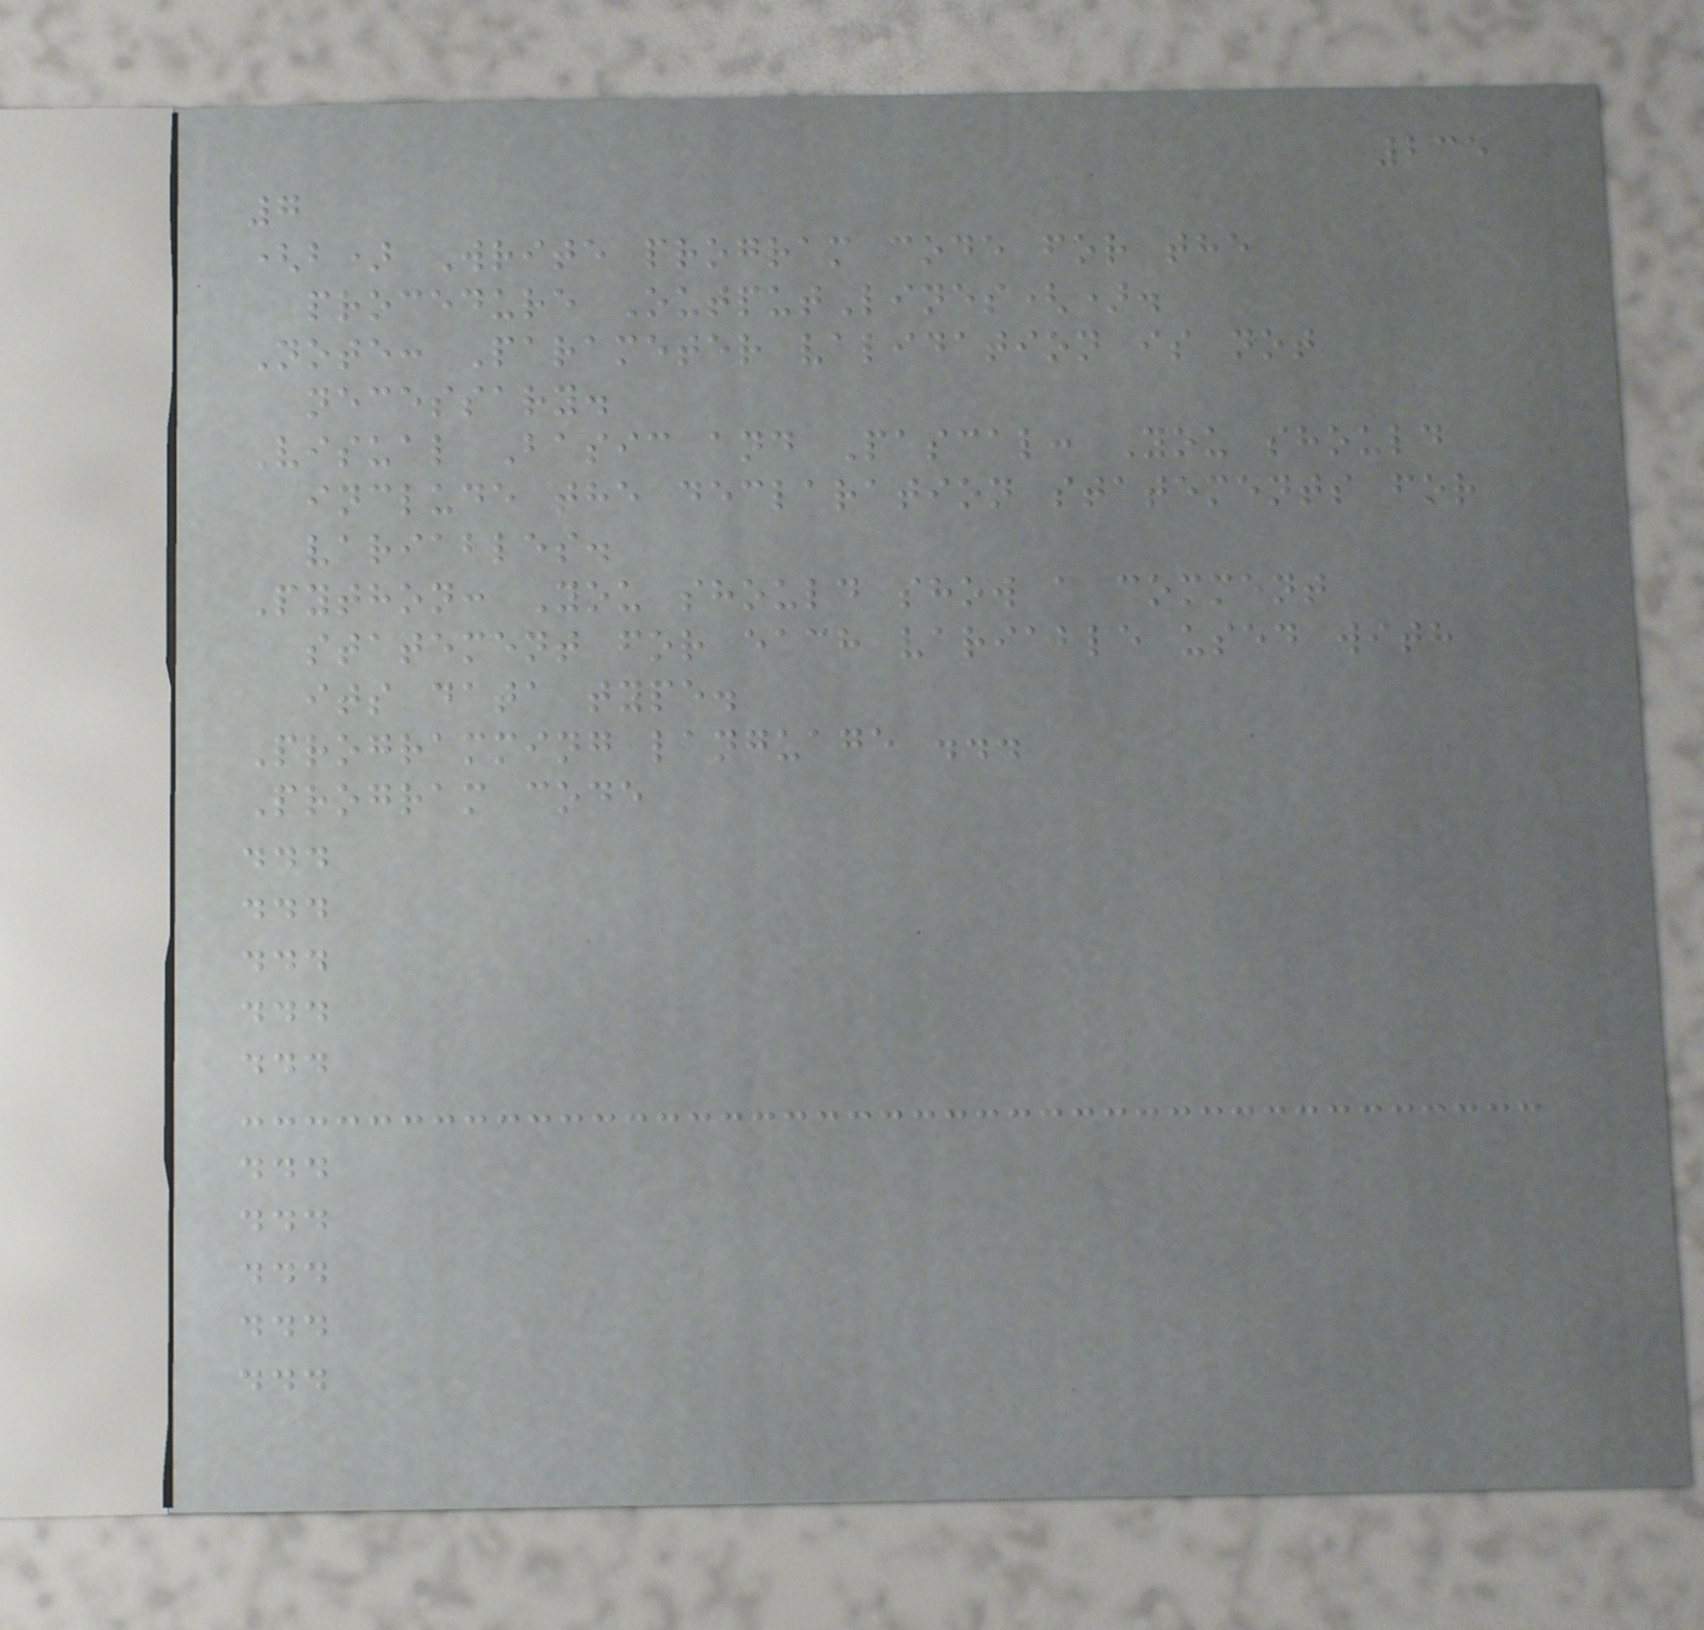235
7
(b) Write program code for the
procedure OutputLines().
Note: Parameter validation is not
necessary.
Visual Basic and Pascal: You should
include the declaration statements for
variables.
Python: You should show a comment
statement for each variable used with
its data type.
Programming language ...
Program code
...
...
...
...
...
...
...
...
...
...
